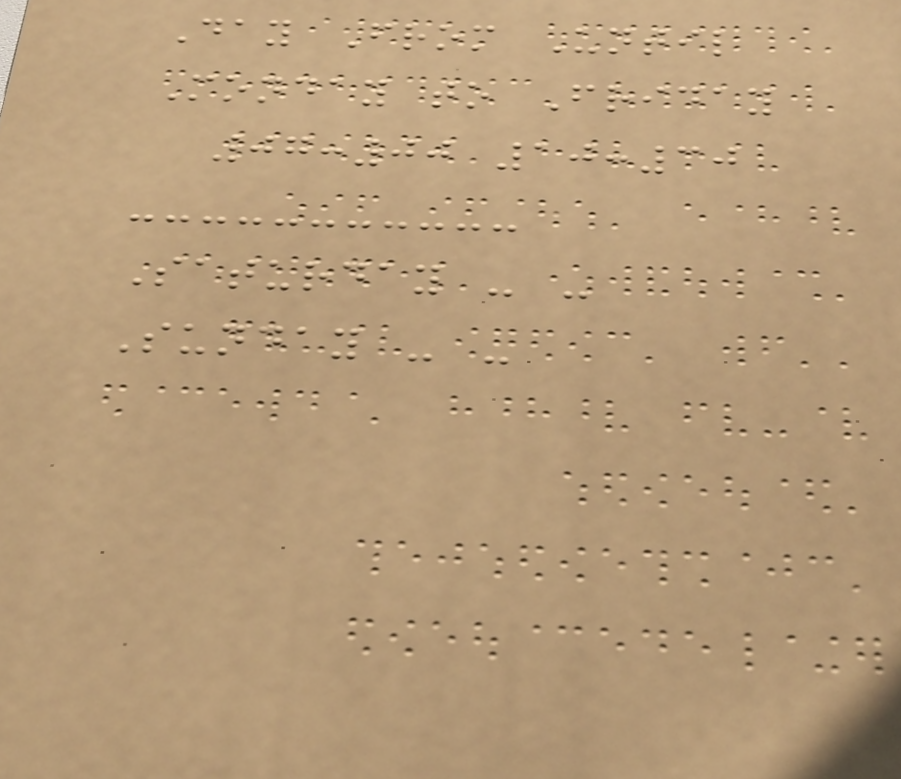Day From Until
Monday to Friday
07:00 10:30
Saturday - -
Sunday - -
